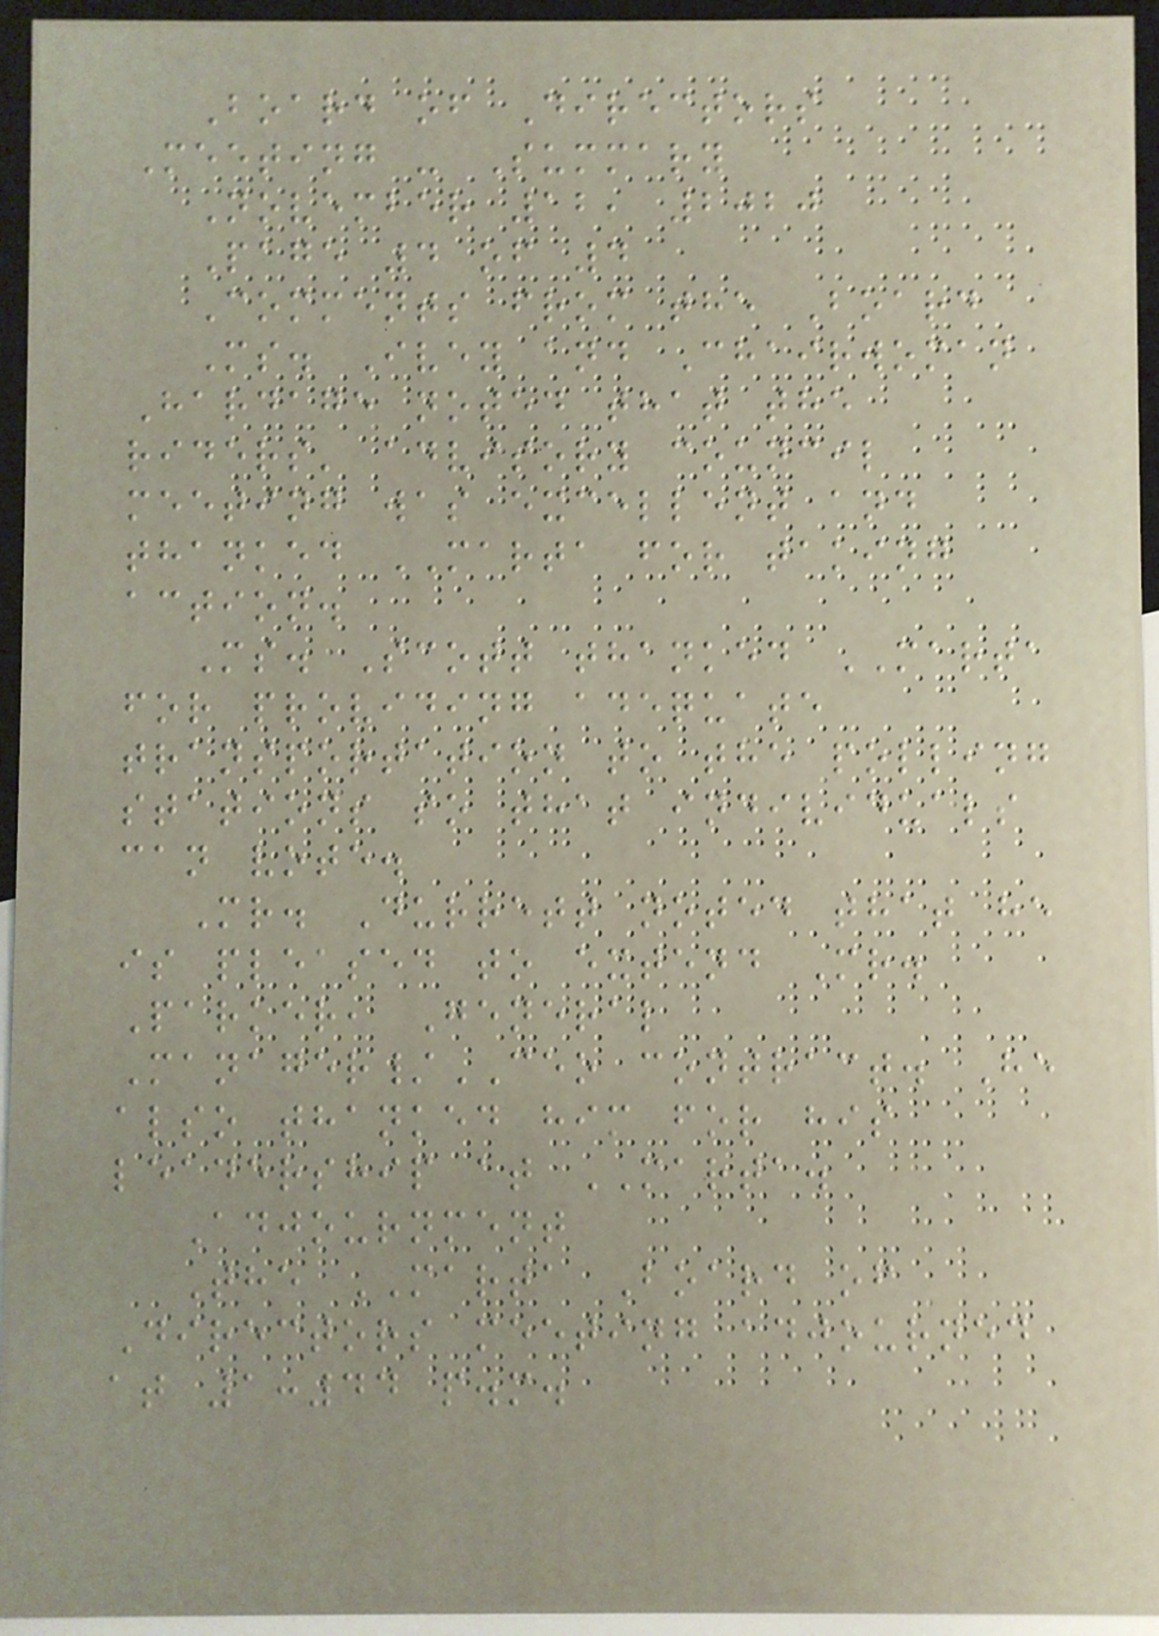Board of Directors
Meeting - Summary
November 12, 2020
Page 4 of 4
Comments from the Board
Ms. Ivey and Chairwoman
Hardage noted that the
riders' advisory council
meeting was excellent and
thanked MARTA for taking
action.
Ms. Scott thanked MARTA
for providing adequate
transportation to the polling
stations so that individuals
can vote.
Mr. Durrett noted that he
is pleased to extend Mr.
Parker, General
Manager/CEO contract. He
also thanked him for his
leadership at MARTA.
Adjournment
The MARTA Board of
Directors meeting adjourned
at 1:44 p.m.
